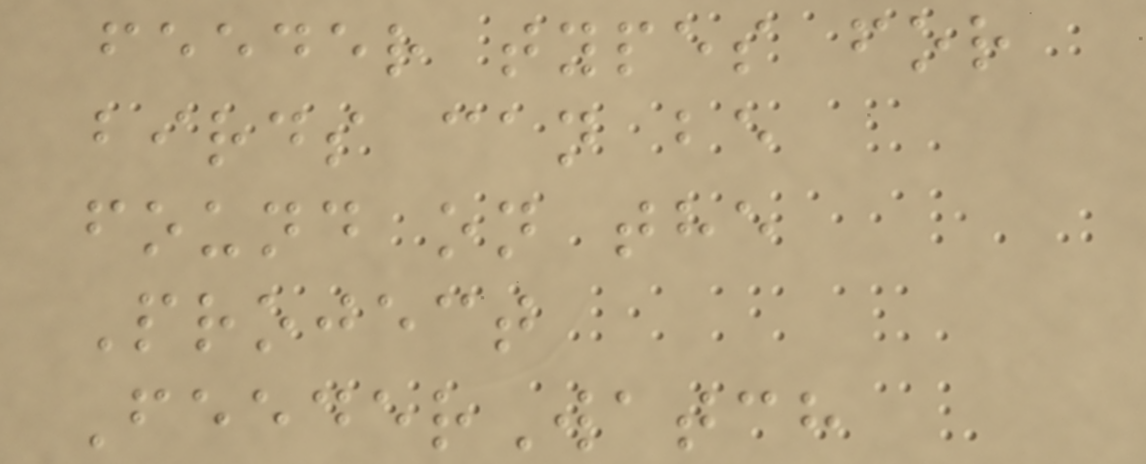feeder types for
birds can be
found on the
Project
FeederWatch
